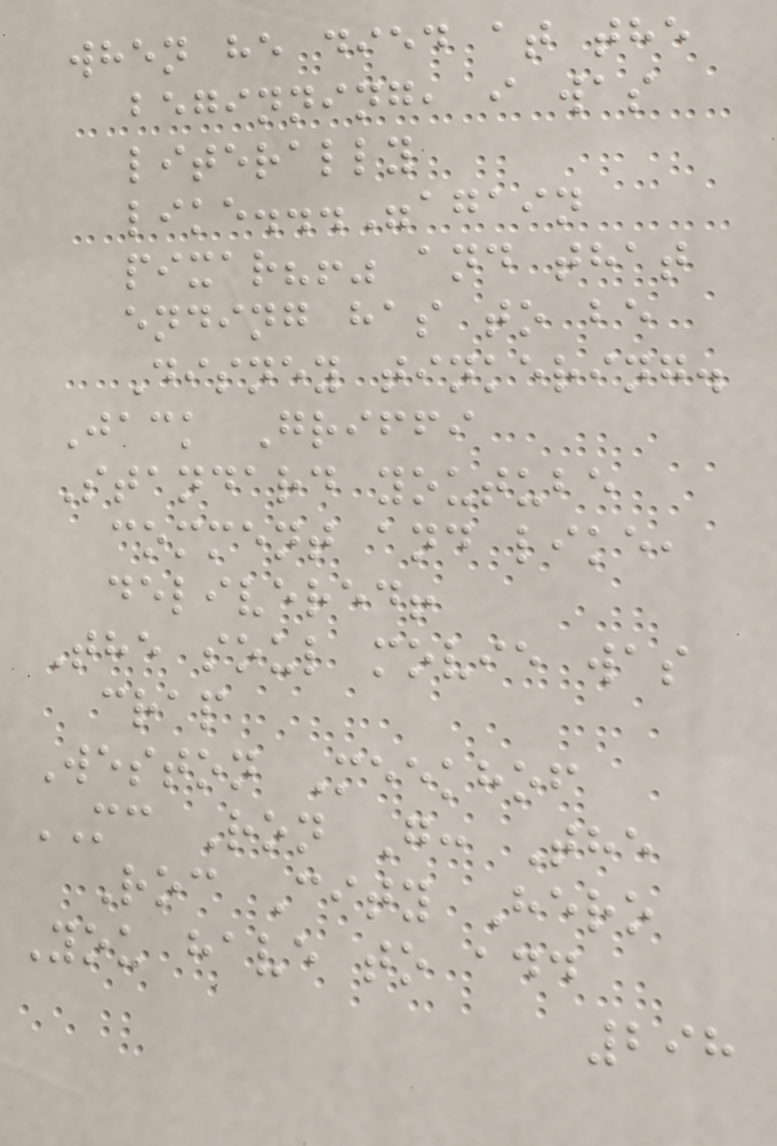when he died at the
beginning, i was
literally
like..."again
pixar?!" and that
ending has to be
Disney tinkering.
Jack Griffi
Standard youtube
comment and like,
delivered!
The soul movie was
crap
Weston Meekhof
MC Ron G: The
Roc City Hero
You have to add
298
